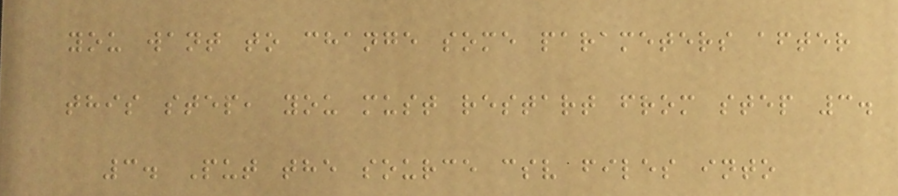you want to change some parameters after
this step, you must restart from step 3.
3. Put the source csv files into
